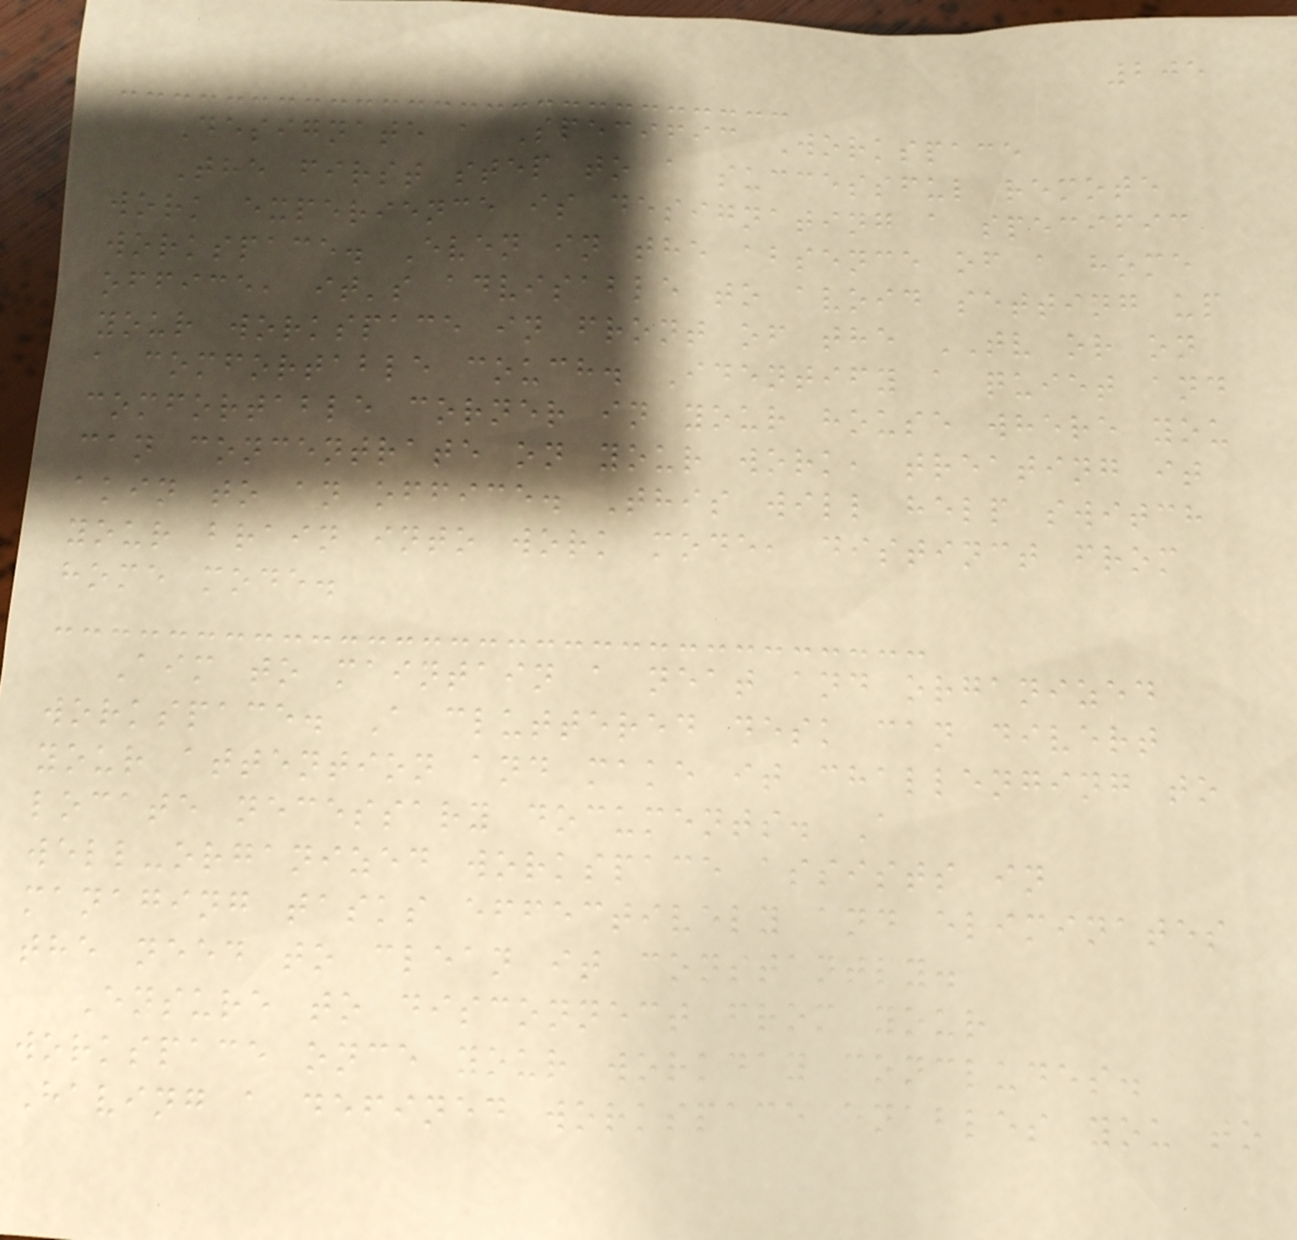205
Designate a Specific Workspace
The first step to a successful remote
work experience is designating a specific
workspace. Even in the absence of a home
office, it's advisable to avoid setting up
your workspace in front of the TV or on
a comfortable couch. Identify a quiet and
comfortable corner in your house where you
can concentrate on your work, treating it
akin to an office. This will help switch
your brain into work mode, distinct from
home mode.
Aim to maintain a neat and organized
workspace. A cluttered desk can divert
your attention and make it challenging to
locate necessary documents. A
well-organized workspace assists in
managing tasks effectively and eliminates
the need to clean it constantly.
Ensure to disconnect from your
workspace once your workday concludes.
Having a defined workspace enables you to
